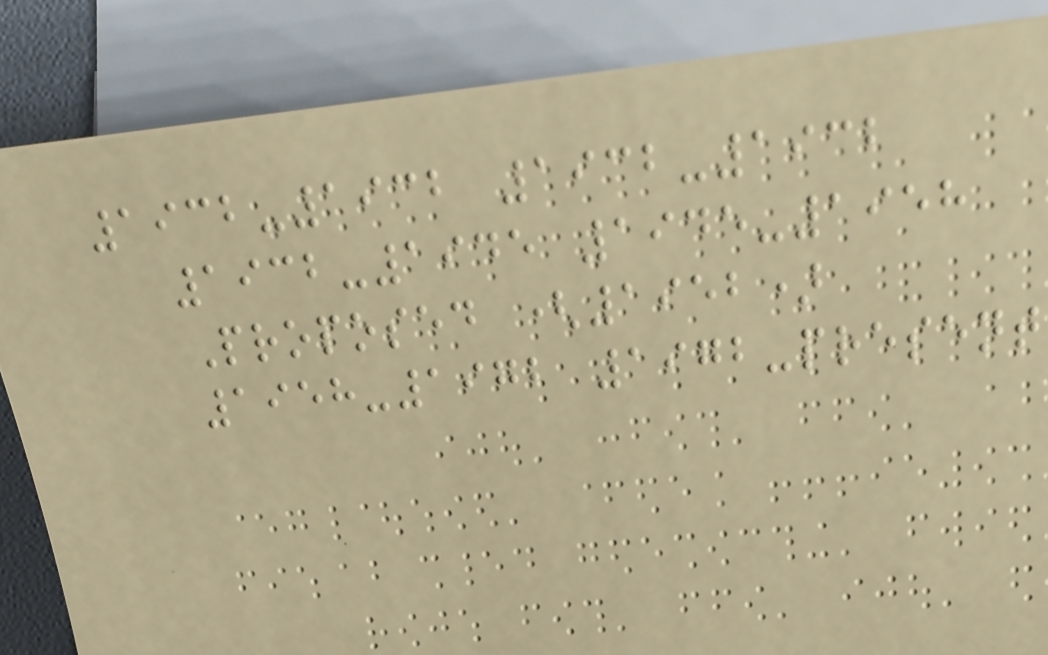1932-1932 1932-1932
1932-1945 1945-1958
Proposed (1952)
1958-1972 1972-present
